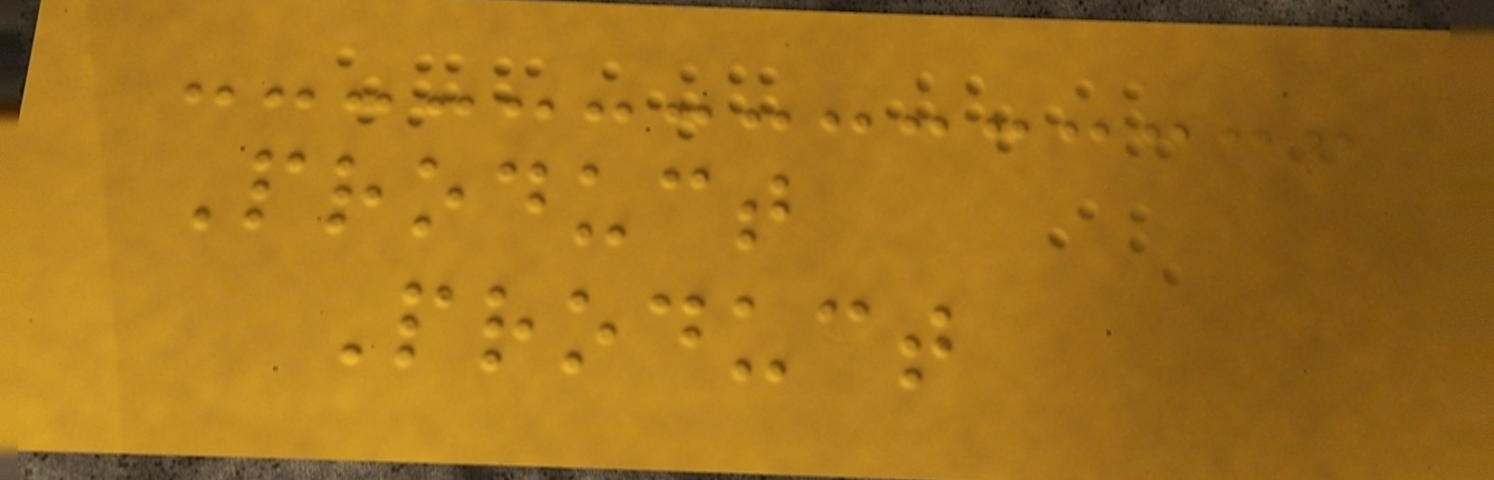Product
Product
